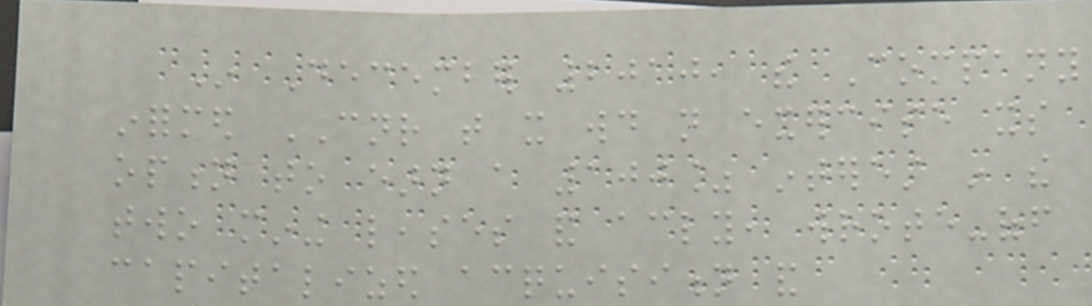In December 2010, the Company
informed CNR that it would not exercise its
option to earn a 100% interest in the
two mining leases and accordingly, wrote-off
capitalized acquisition and
